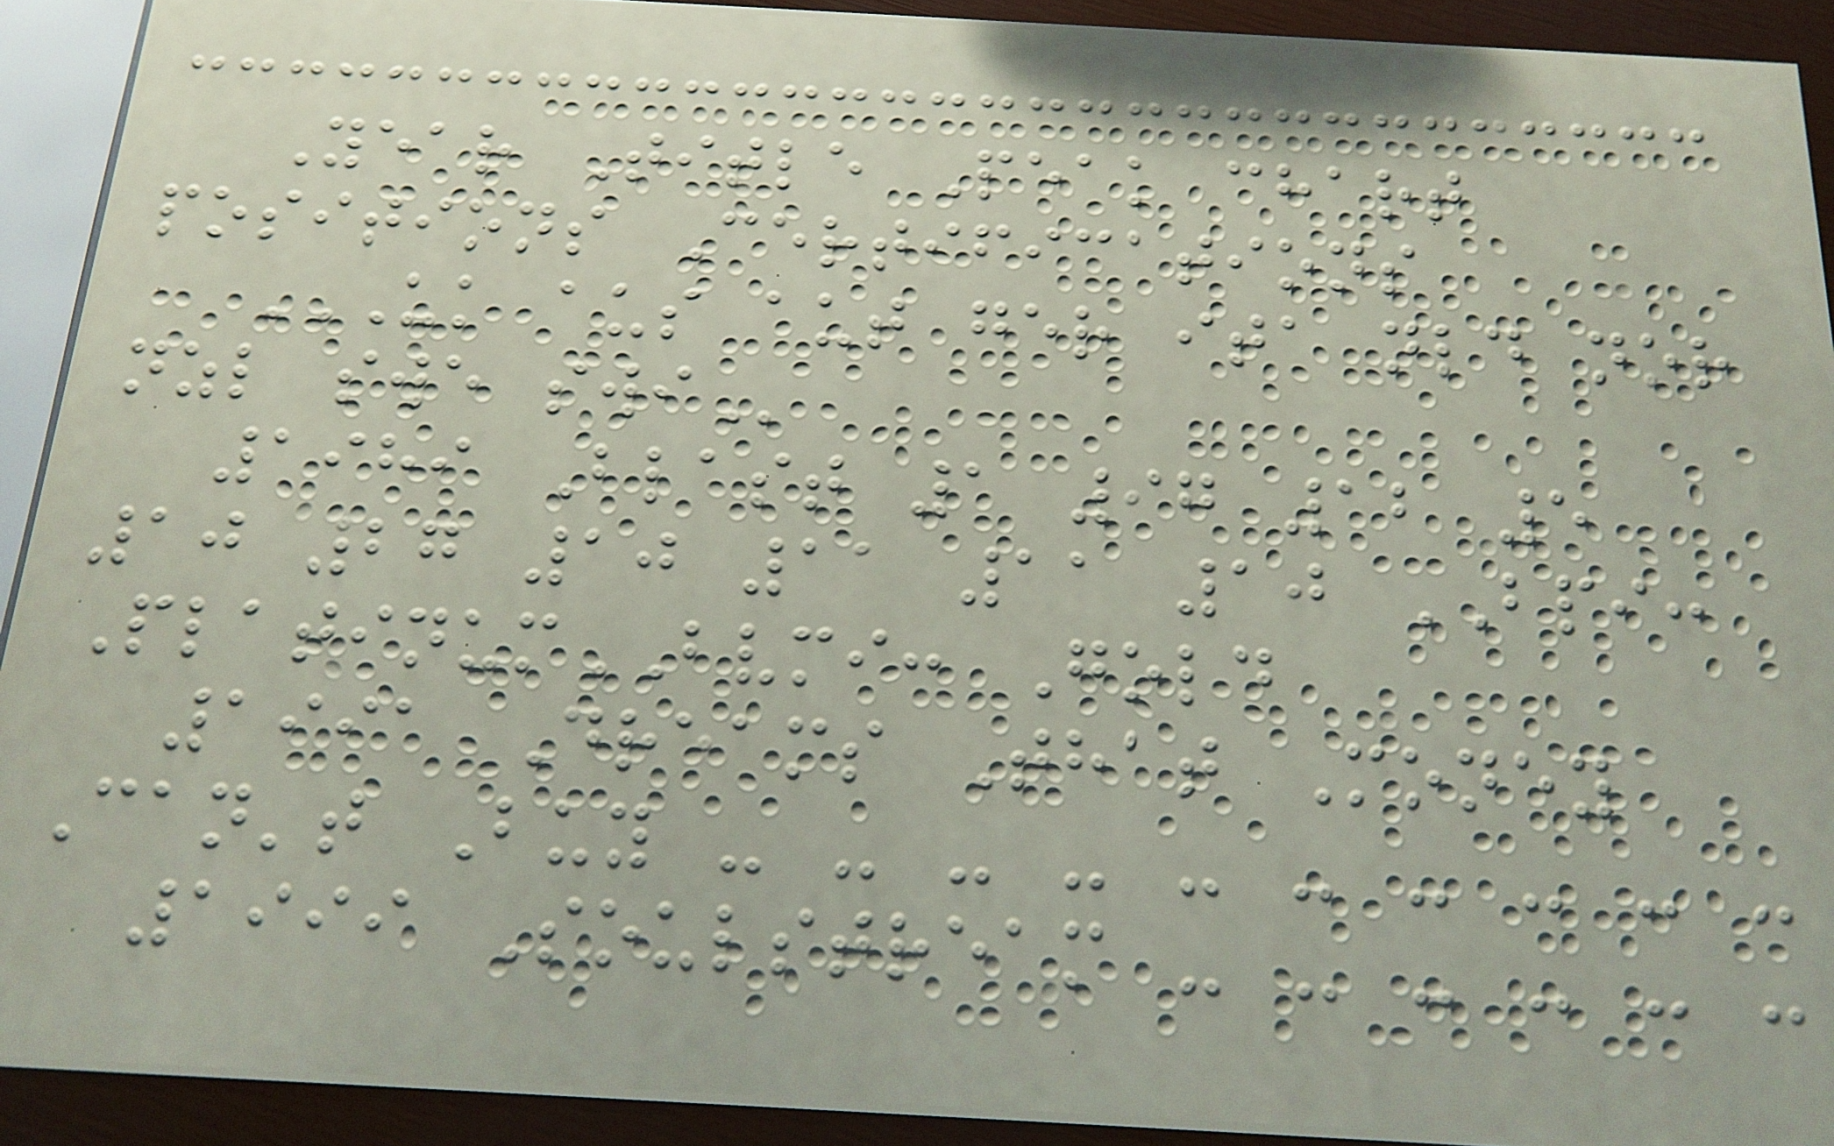Year Title Peak chart
positions Certifications
UK AUS AUT GER ITA NLD NOR
NZL SWE SWI
1989 Blast 1 97 12 5
10 27 10 11 11 10 BPI:
PlatinumBVMI: Gold
1991 Dreams That Money
Can't Buy - - - - - - - - - -
1999 Soulstream - - - - - -
